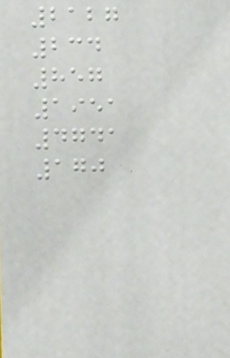2127
234
857
1951
4741
170
